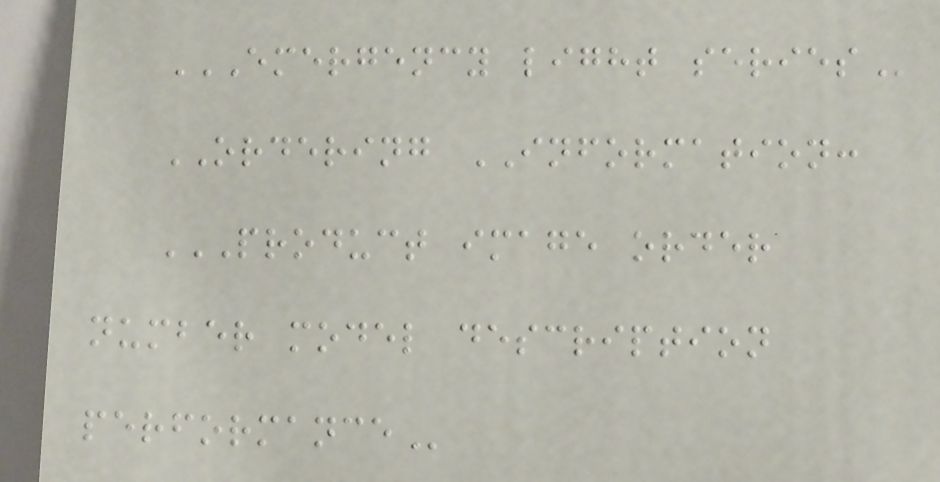EMERGENCY LIGHT SERIES
ORDERING INFORMATION:
PRODUCT IMAGE ORDER
NUMBER MODEL DESCRIPTION
PERFORMANCE
